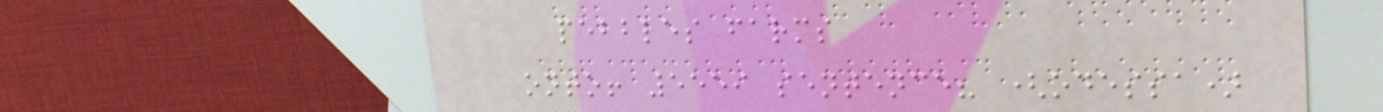pebbles farms
onto! 5559 sentence? (odessa)
